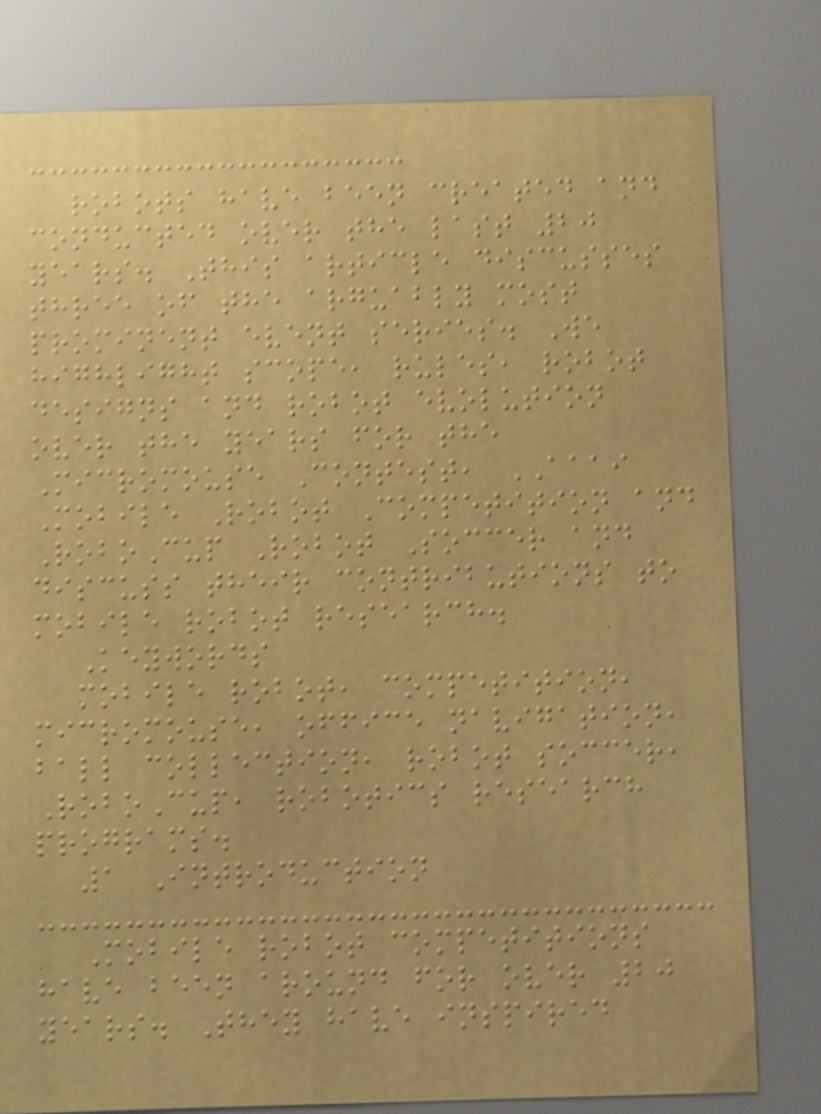robots have been created and
conducted over the last 20
years. This article discusses
three of the arguably most
prominent event series. We
highlight scope, rules, robot
designs and robot evolution
over the years for the
Micromouse Contest, AAAI
Mobile Robot Competition and
RoboCup Robot Soccer and
discuss their contributions to
mobile robot research.
Keywords
mobile robot, competition,
micromouse, office navigation,
ball collection, robot soccer,
RoboCup, robotics research
programs.
1 Introduction
Mobile robot competitions
have been around for over 20
years. They have inspired
